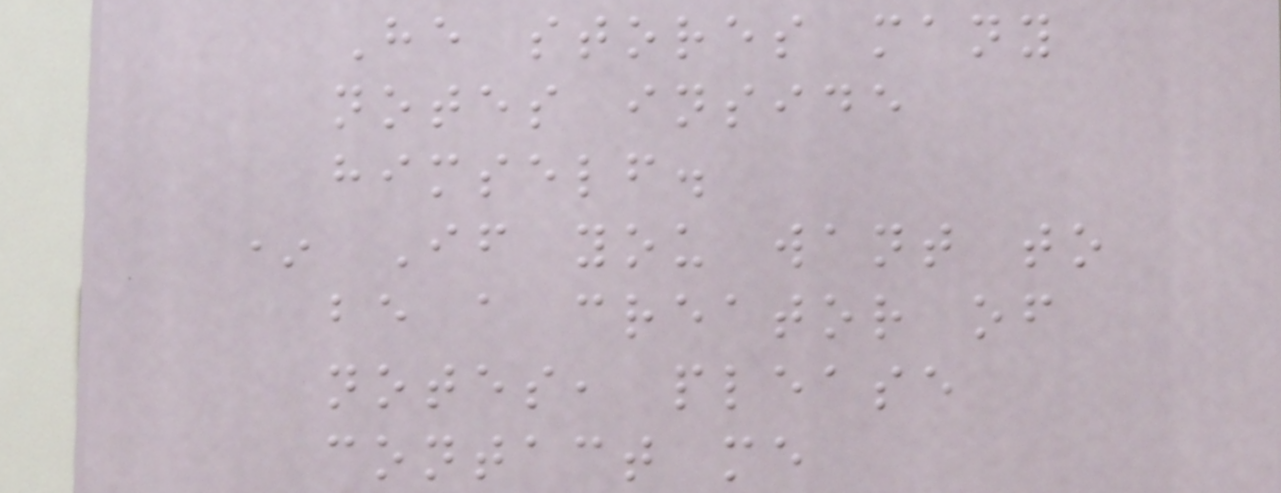He stores many
notes inside
himself.
* If you want to
be a creator of
notes, please
contact me
